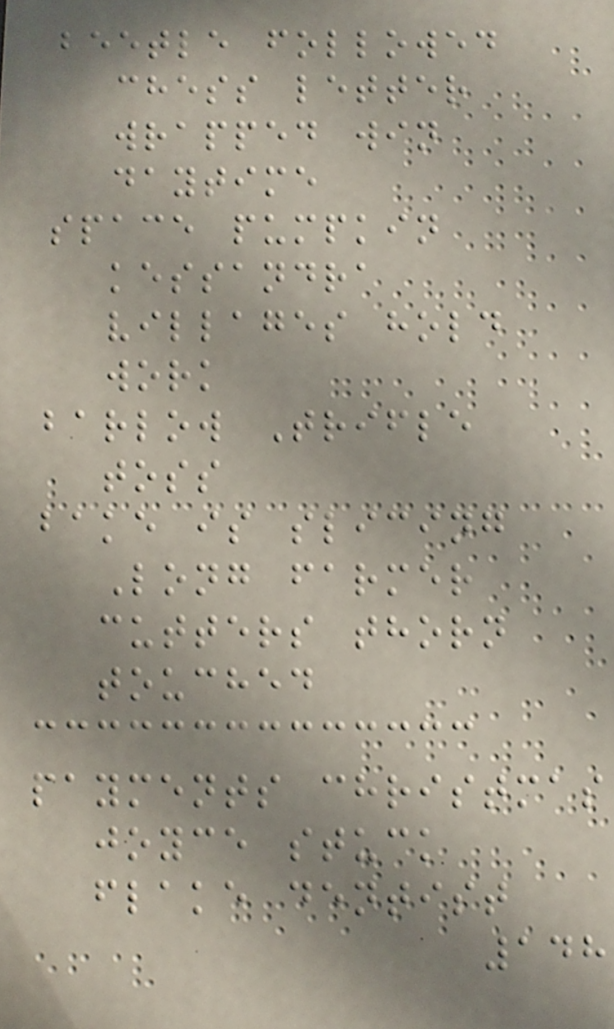beetle followed
chess letter
wrapped win
daytime
space pumpkin
kessandra
villages hold
work
barlow Trifle
toss
bake is slicing
Long farmer
cutters thorn
touched
payments christmas
joyce stuck
flake dentist
148
